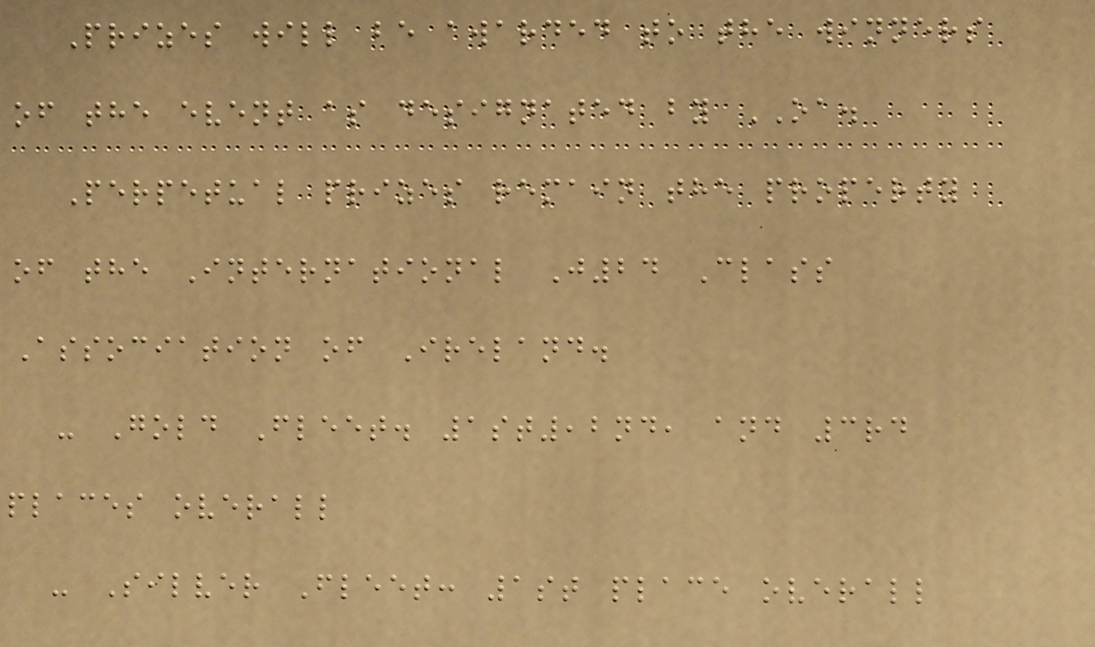Prizes will be awarded to the winners
of the event as designated by OA.
Perpetual prizes remain the property
of the International J24 Class
Association of Ireland.
- Gold Fleet. 1st,2nd, and 3rd
places overall
- Silver Fleet: 1st place overall
